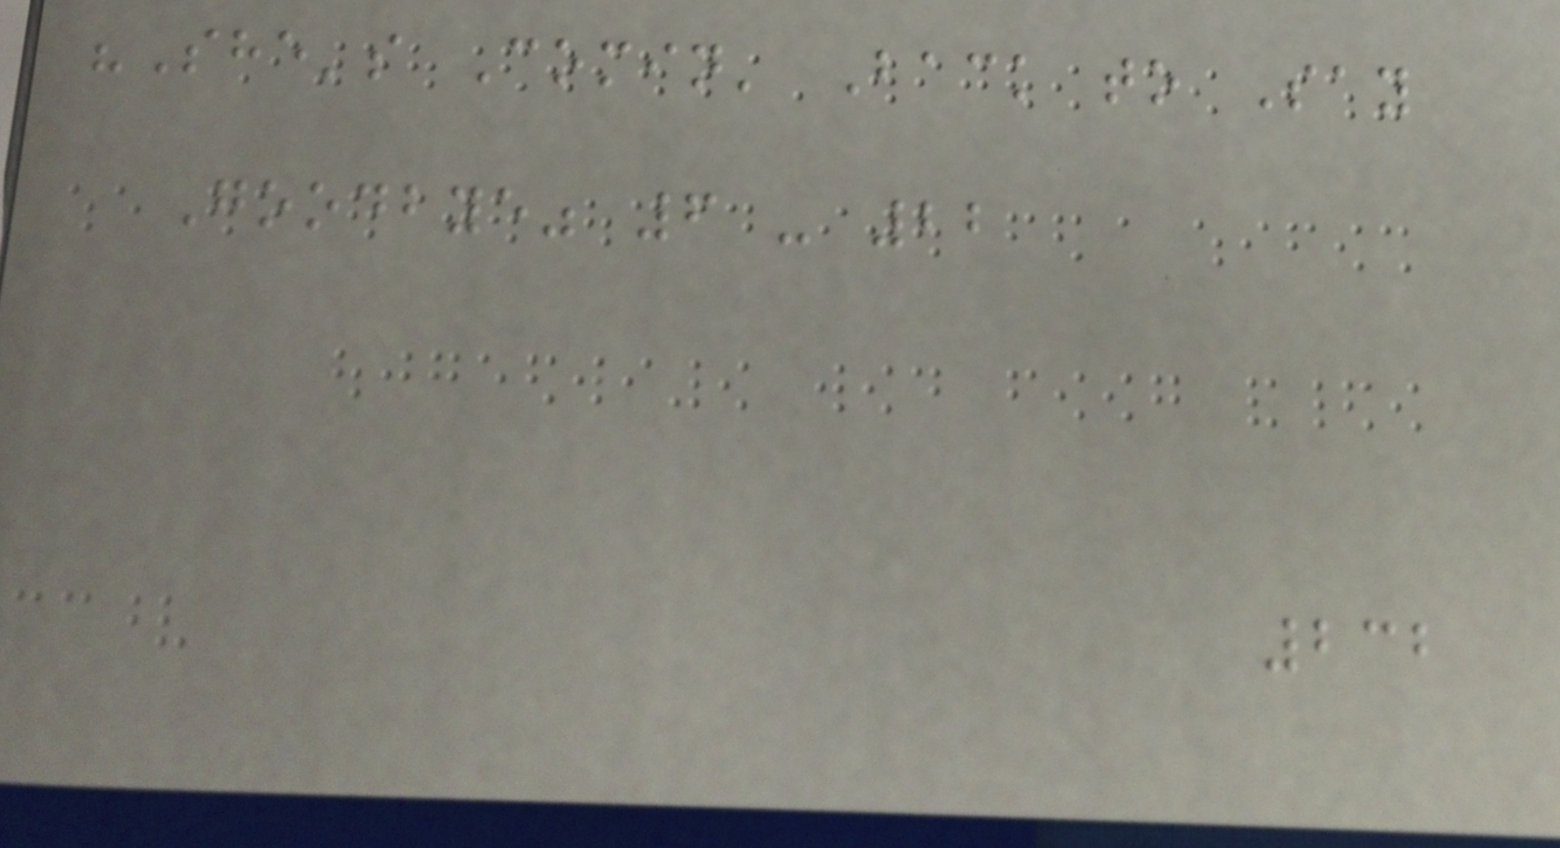"She's Comin' Back to Say
Goodbye" 6 - 22
232
